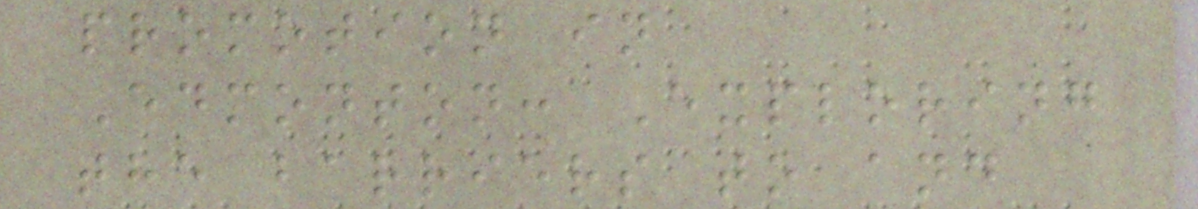promotion in
Edmonton: Exploring
the barriers to and
